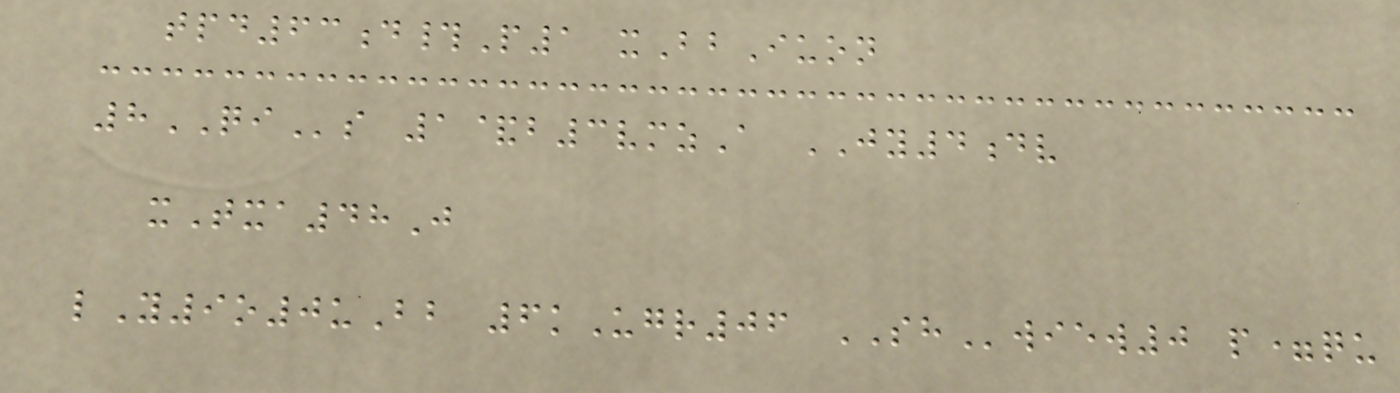tpd63d#P1 xBbIuon
8QIs 1&b3vmzA JY4dv
xTxa48J
lY9o0uBb 6kUgr06 SHwiew0 p=qu
